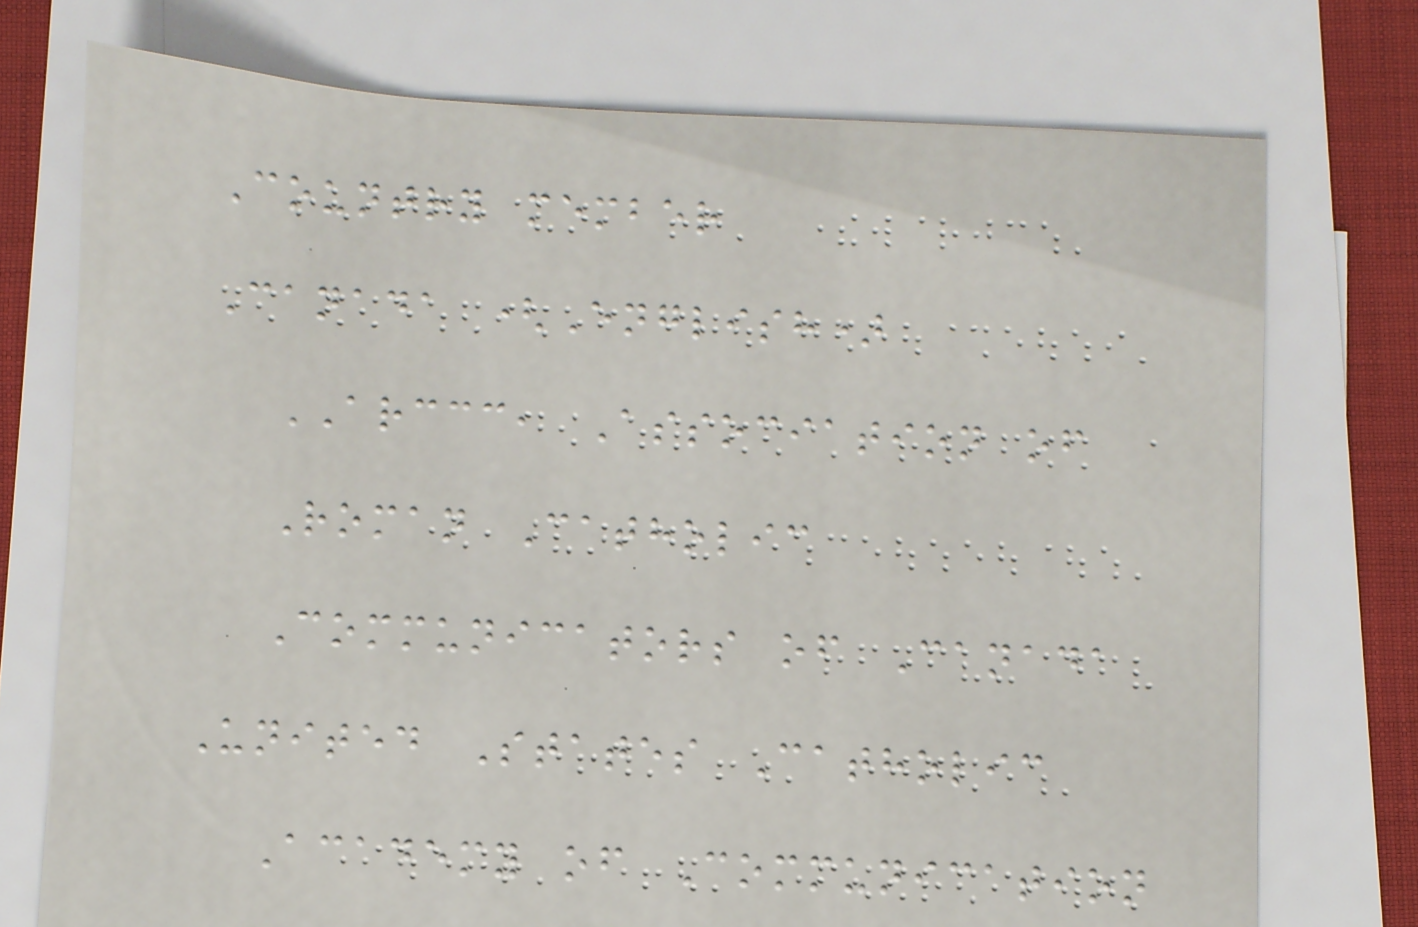Country member
Canada (English)
ARCCC, Association of
Roman Catholic
Communicators of Canada
United States Catholic
Academy of Communication
